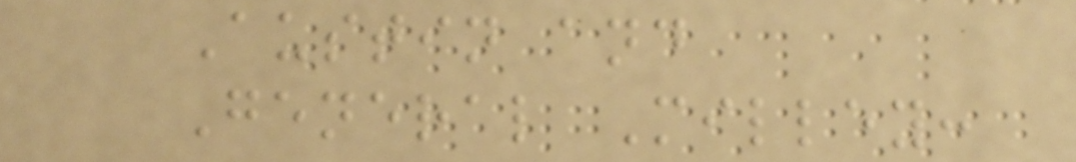Austin and
General Milley:
